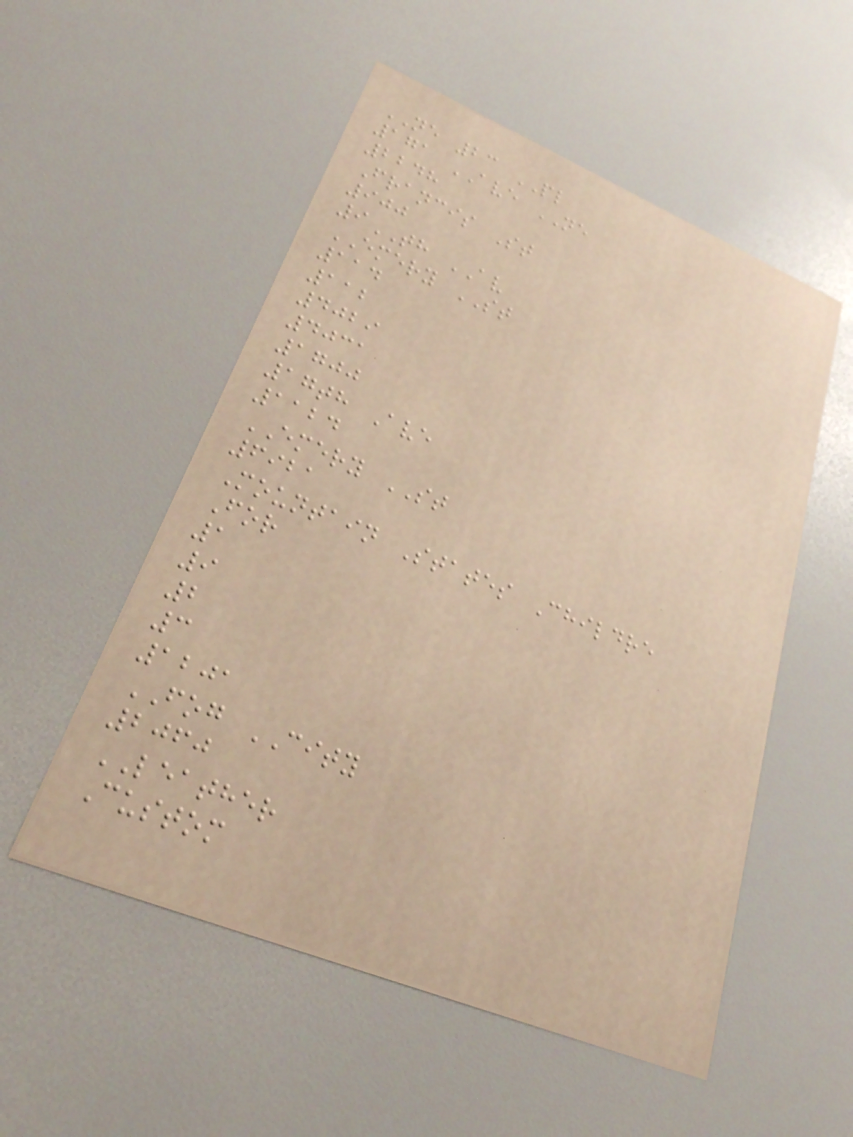NE 23 PL
171 AVE NE
2248
Francis St
900
9TH AV
EMERY ST
114
112
4029
4031
1700
17th Ave
1124
EMERY ST
6921
Mountain States Childre
For
1
9
2
3
1201
FOG CITY
2060
LEATHER
Custom
